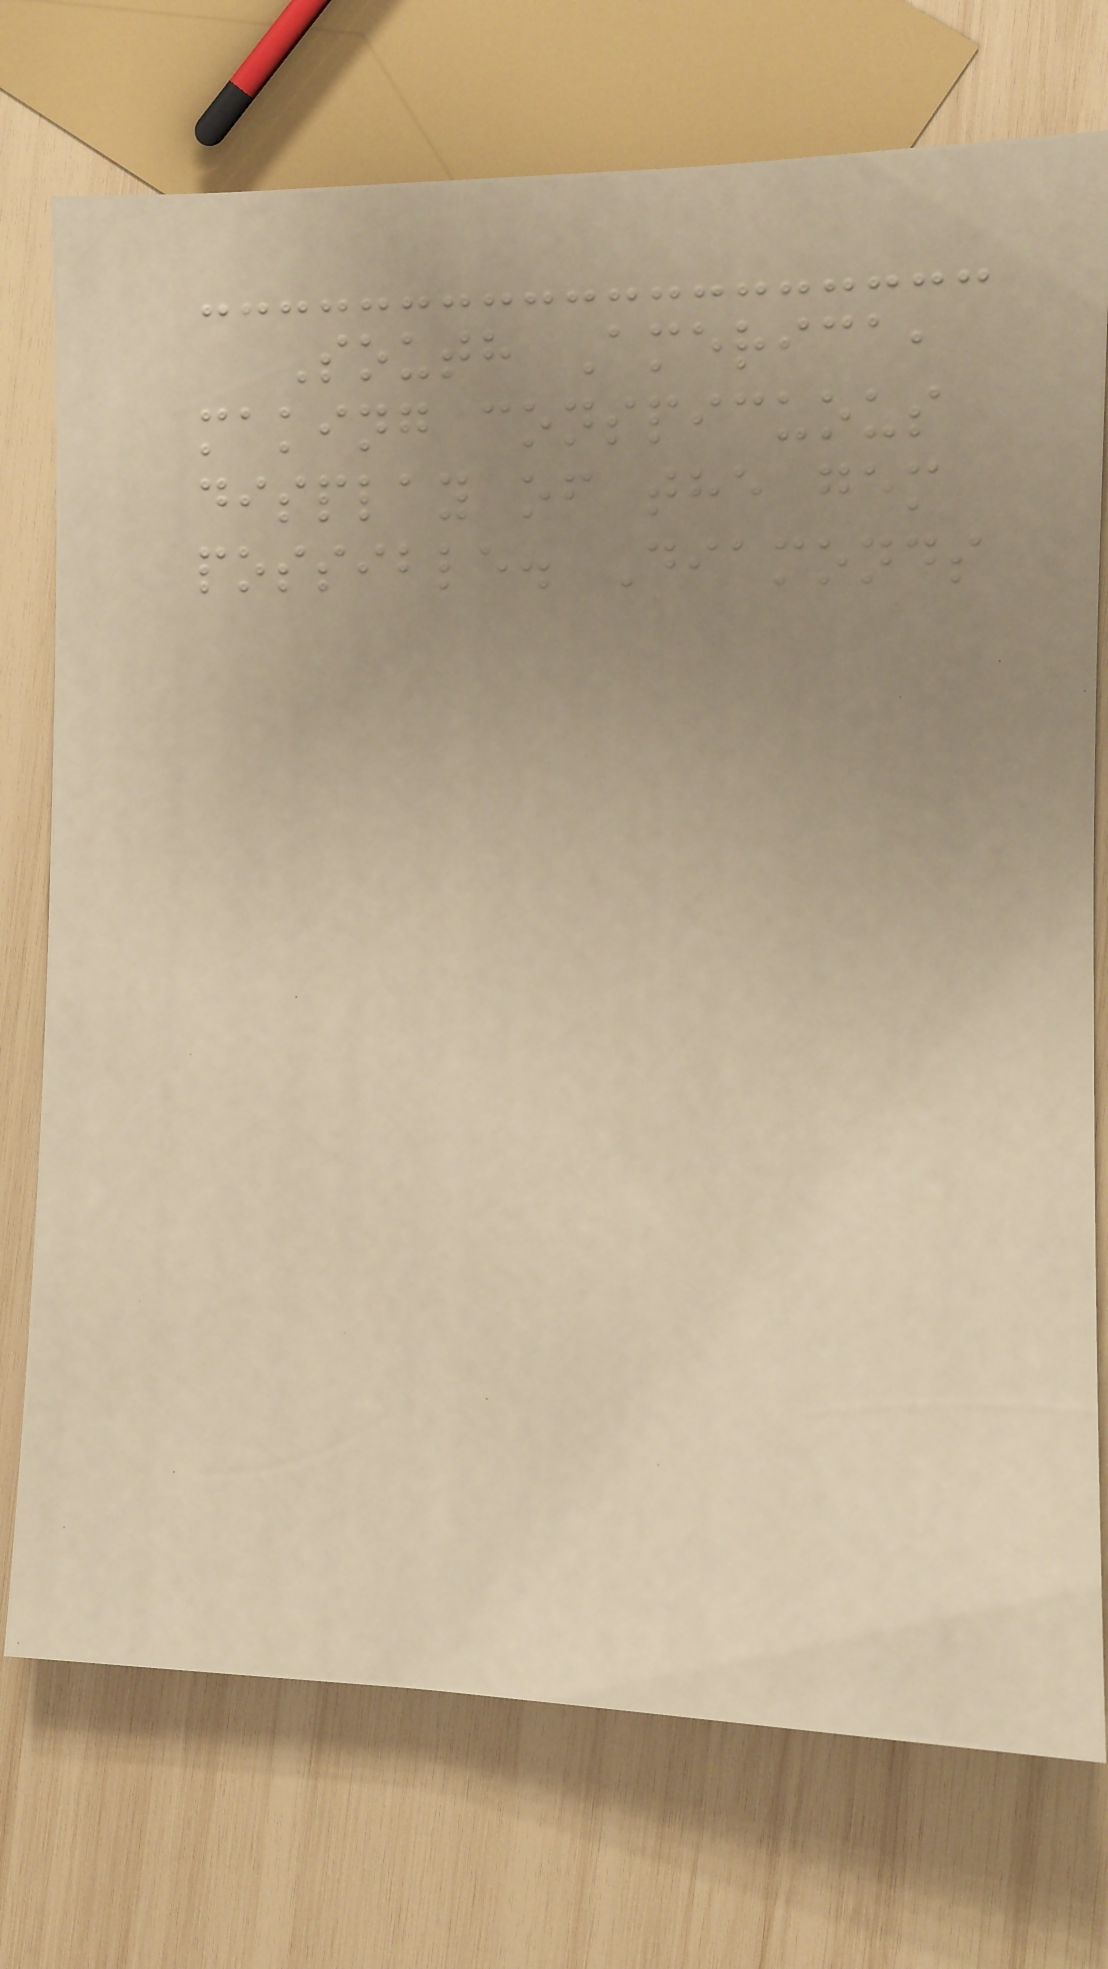South America,
making conspicuous
display of the gem
possible. Diamonds
